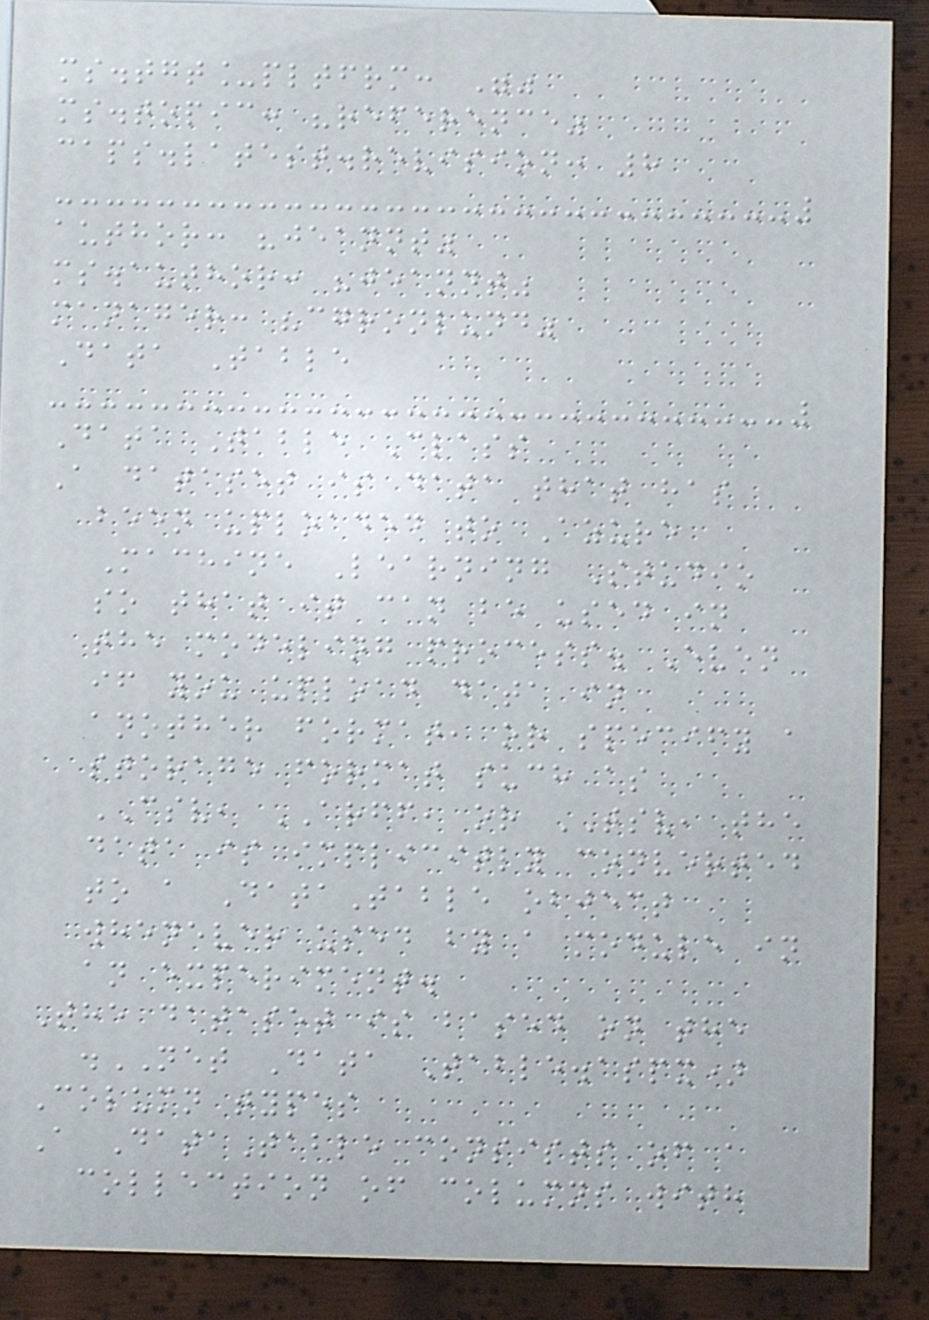ms.tgt_pltfrm: ""
ms.topic: "reference"
caps.latest.revision: 8
author: "jeannt"
ms.author: "jeannt"
manager: "cgronlund"
Data Table
Data Table Class
A dataset is data that has
been uploaded to Azure
Machine Learning Studio
so that it can be used in
the modeling process. Even
if you upload data in
another format, or specify a
storage format such as
CSV, ARFF, or TSV, the
data is implicitly converted
to a DataTable object
whenever used by a module in
an experiment.
The dataset is based on the
.NET Data Table.aspx)
Column types
A DataTable consists of a
collection of columns with
